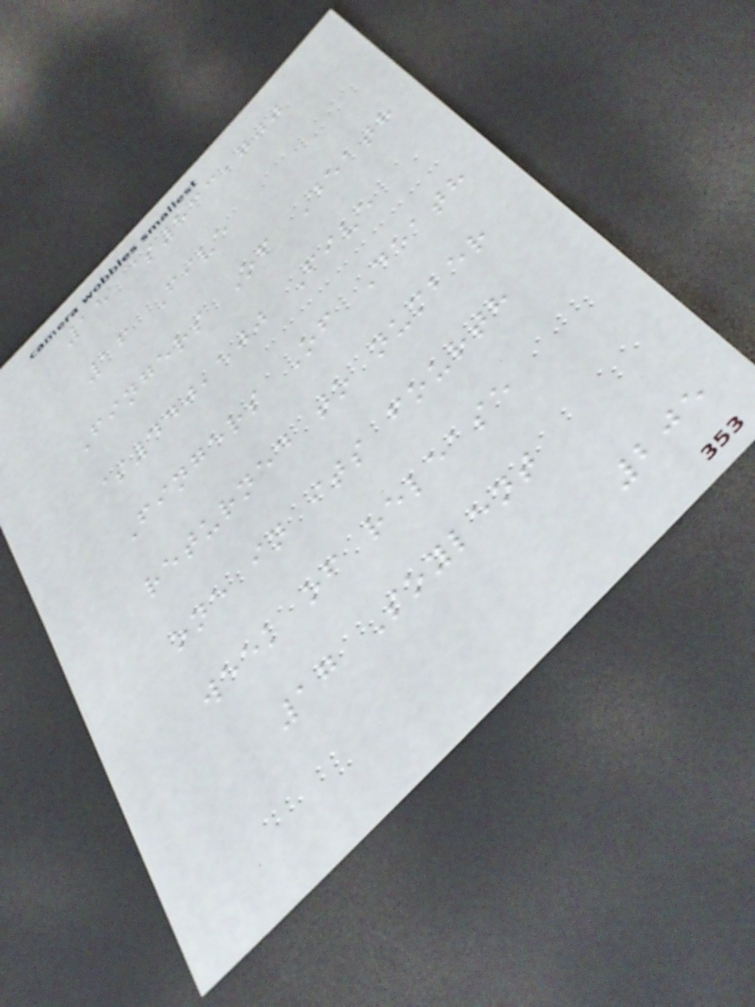15 $833,700
16 Five
Fingers Of Death
$440,500 Five
Fingers Of Death
returned to number
one in its fourth
week of release
17 Soylent
205
